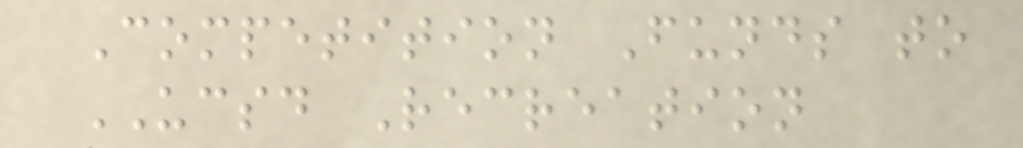Competition Funds to
UCSD Recreation
